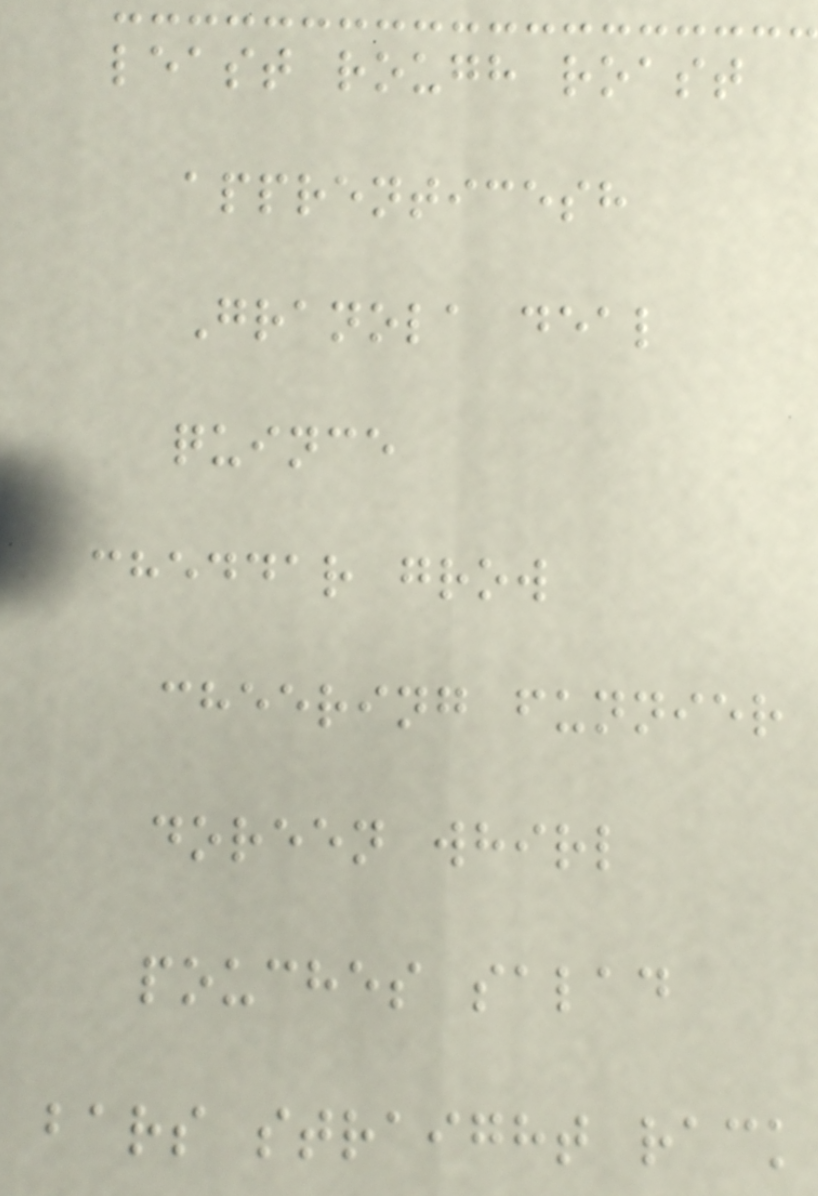least rough roast
apprenticesh
Granola deal
quince
cheddar grow
cheering funnier
doreen whirl
pouches salad
bars straight rack
